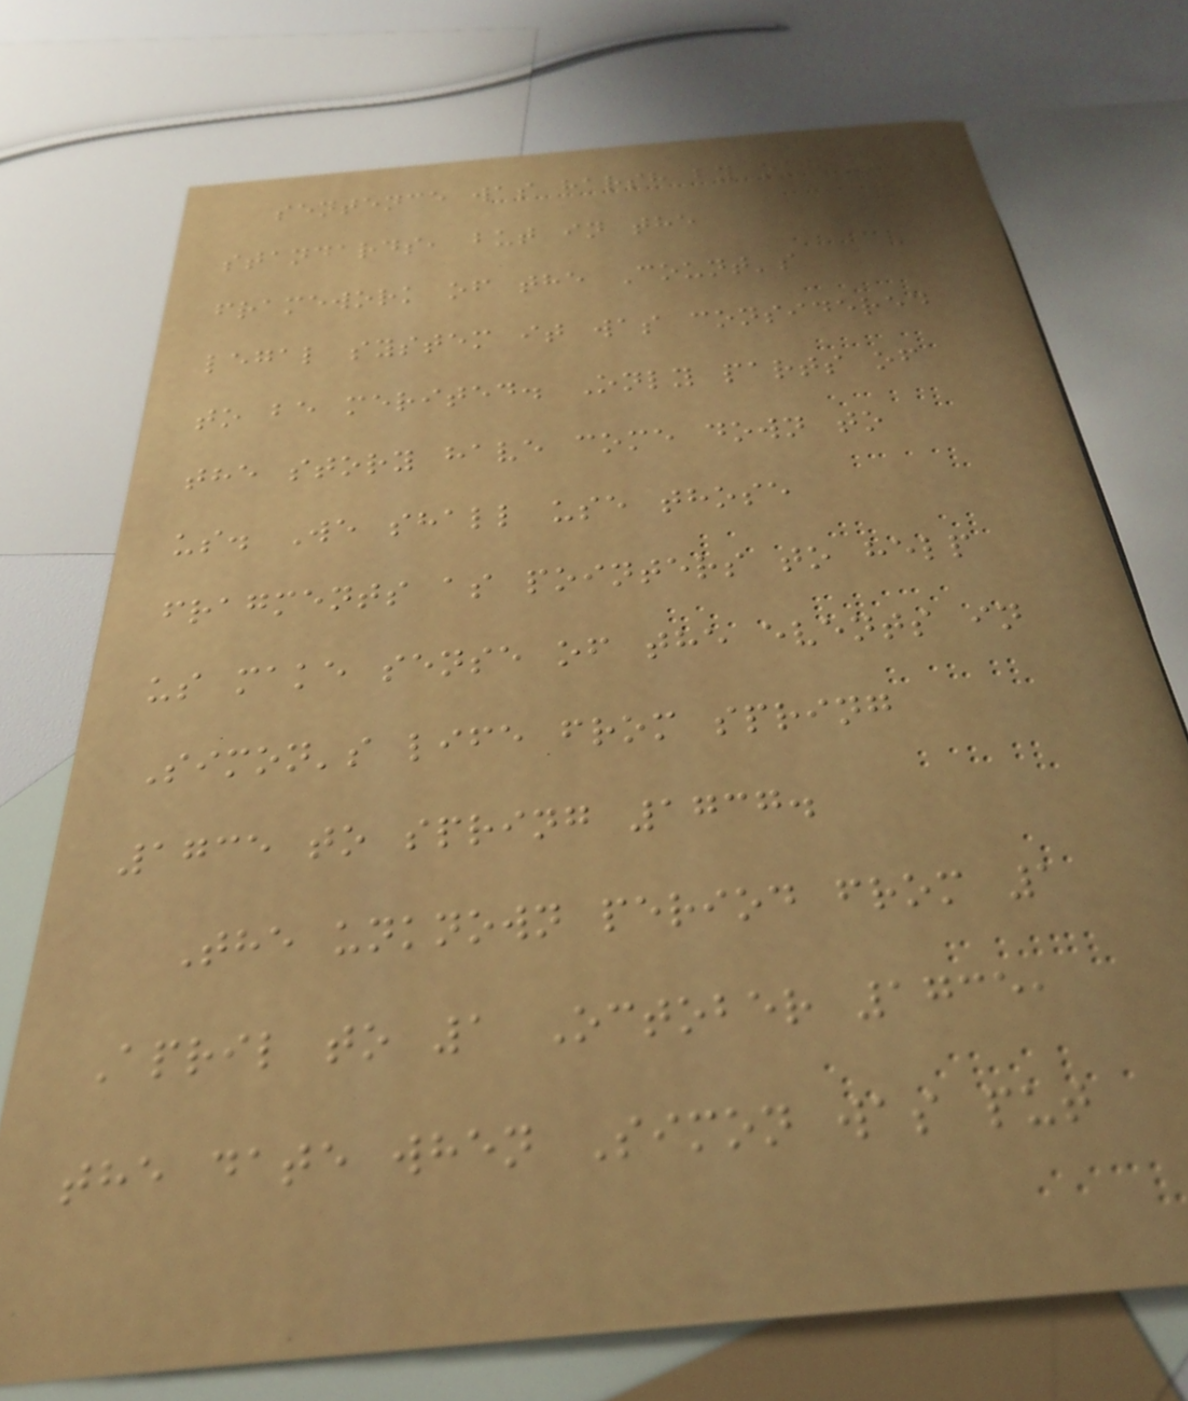sentence was harsh by our
standards, but in the
framework of the Count's
legal system it was considered
to be merited. Only parts of
the story have come down to
us. We shall use those
fragments as pointers to help
us make sense of the events in
Simon's life from spring
1735 to spring 1737.
The unknown period from 1
April to 1 October 1735,
the date when Simon was put
